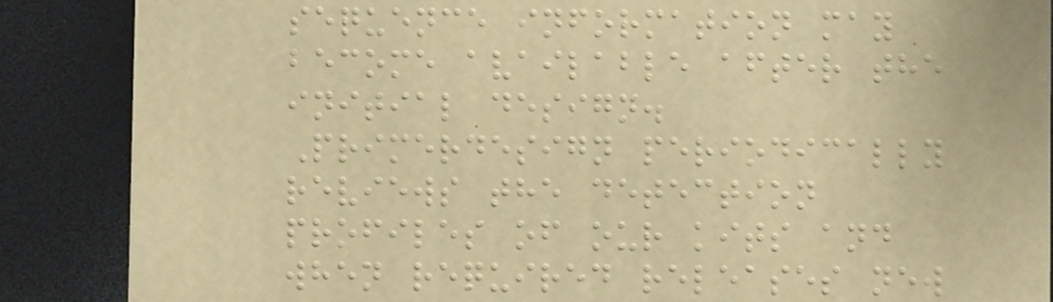sequence information may
become available after the
initial design.
Primerdesign periodically
reviews the detection
profiles of our kits and
when required releases new
